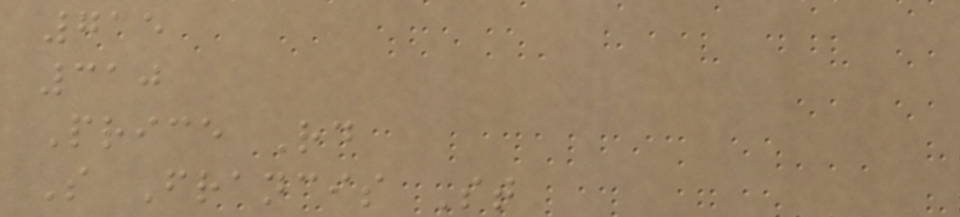715
310
Price Rd
S Francis St
